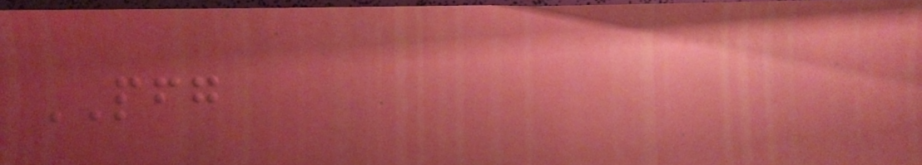PFG
